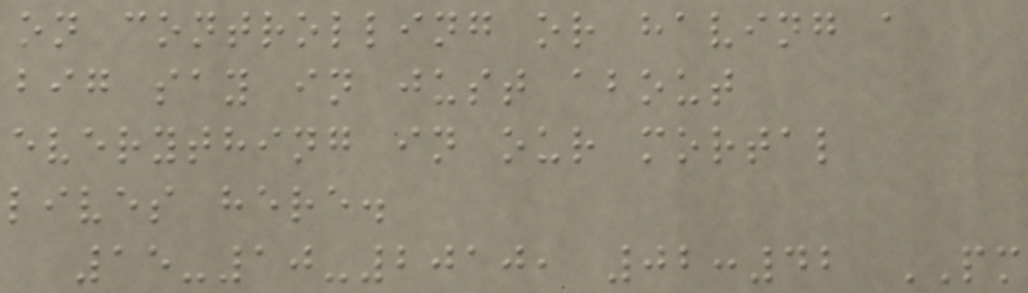on controlling or having a
big say in just about
everything in our mortal
lives here.
15-10-2010, 02:42 PM
